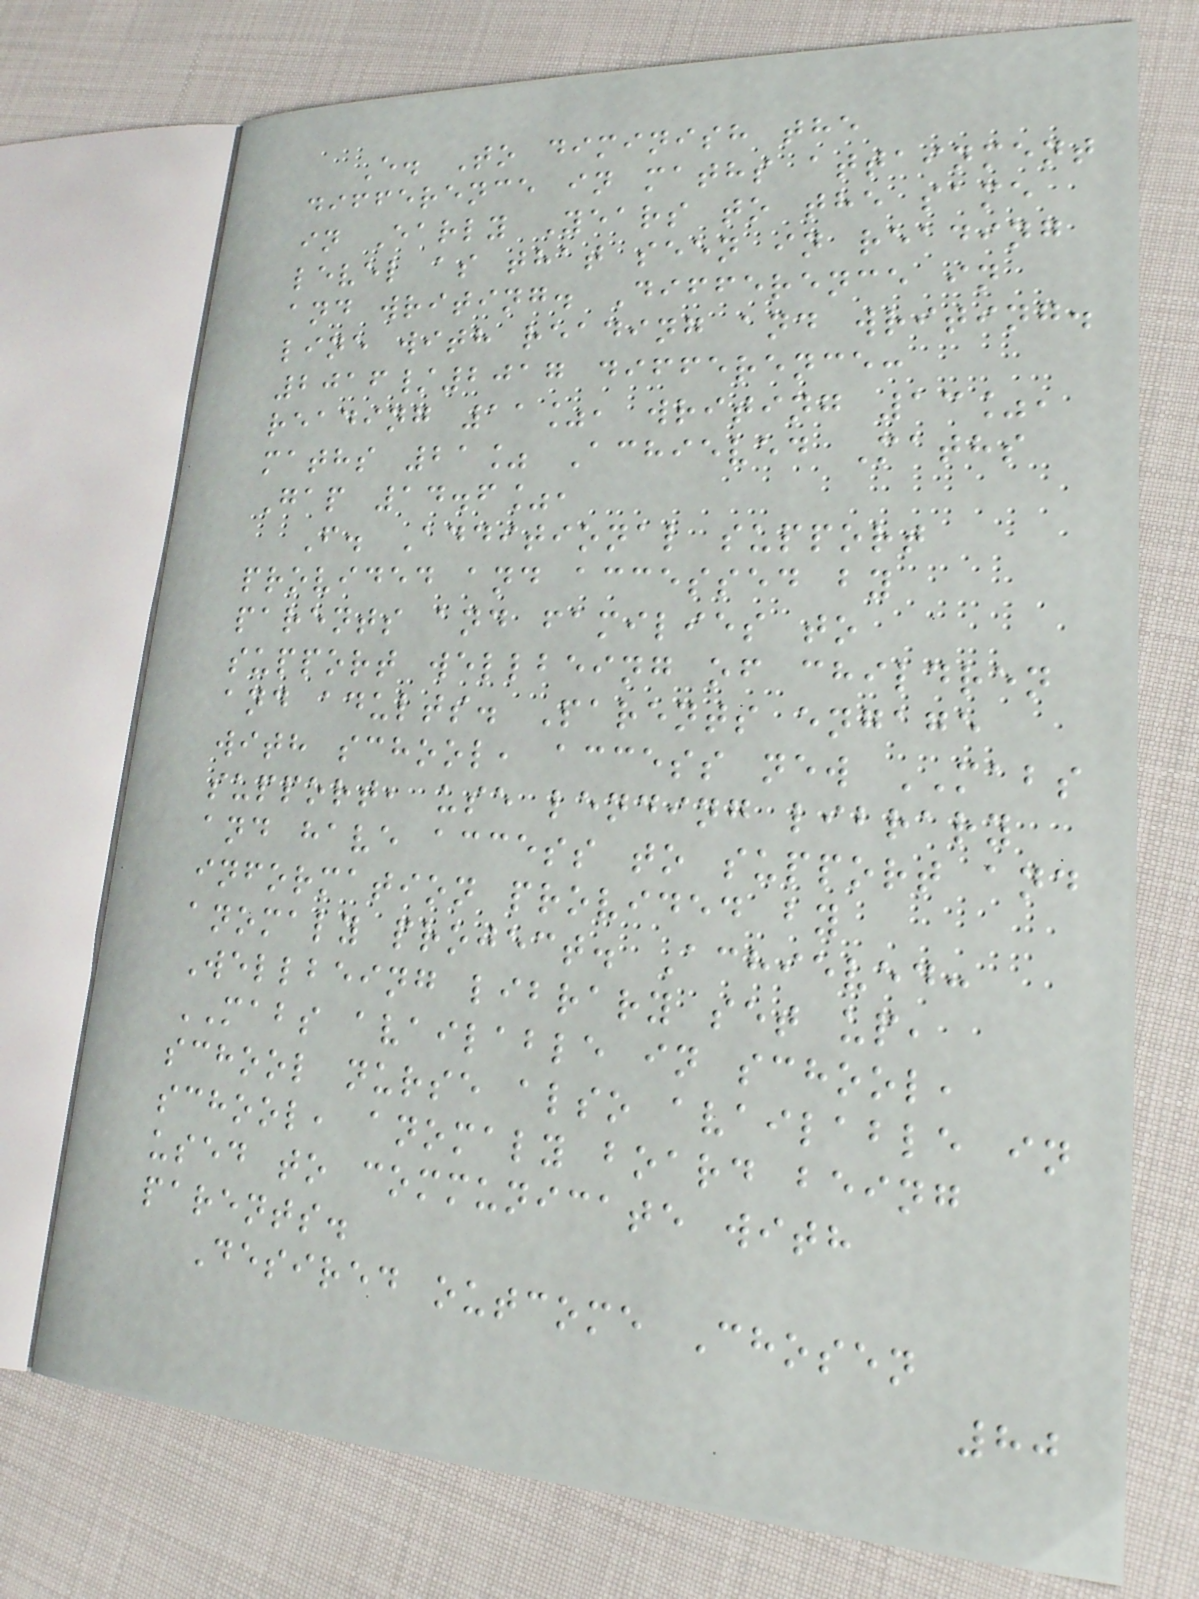E. To diminish the
difference in maths attainment
in Early Years to the same
level as that seen in reading
and writing. Difference in
line with reading and writing.
2016/2017 difference:
reading 11%, writing 13%,
maths 21% Achieved Maths
Gap 14.6%,
F. Additional support
provided and accessed by
parents and families to
support wellbeing of children
and adults. Parents engage
with school, access new MABS
support, use lending library
and have access to support and
information provided by
anomaly project. Achieved:
Wellbeing library set up,
MABS available in school,
school nurse also available in
school, anomaly board being
used to communicate with
parents.
Desired outcome Chosen
80
